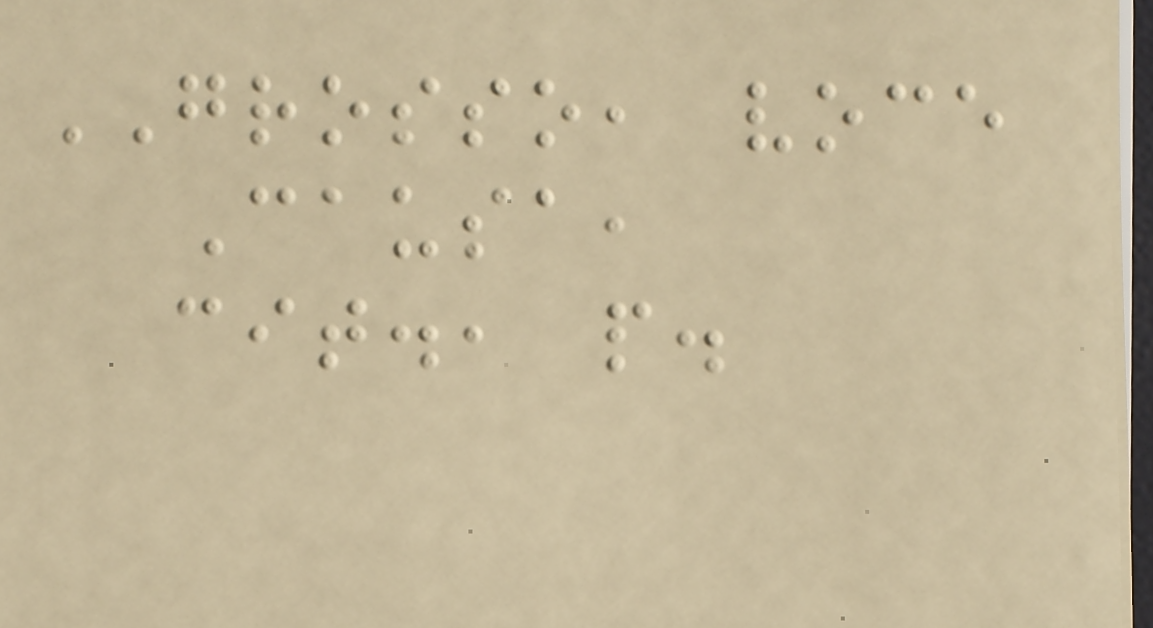GROSSO, voce
Causa,
cit., p.
